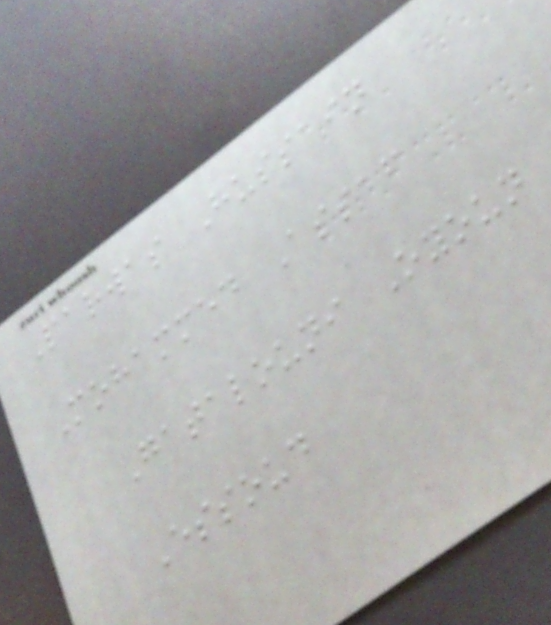Parwas Hussain
Mohammed Assaf
Gatalouni Oyoun
Essoud
